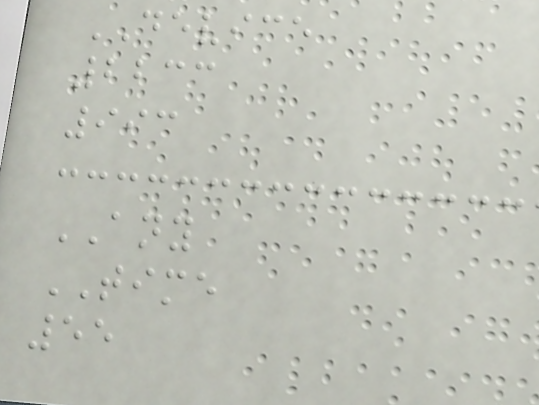DEVICE
2233
993
ANY
TIME
55
